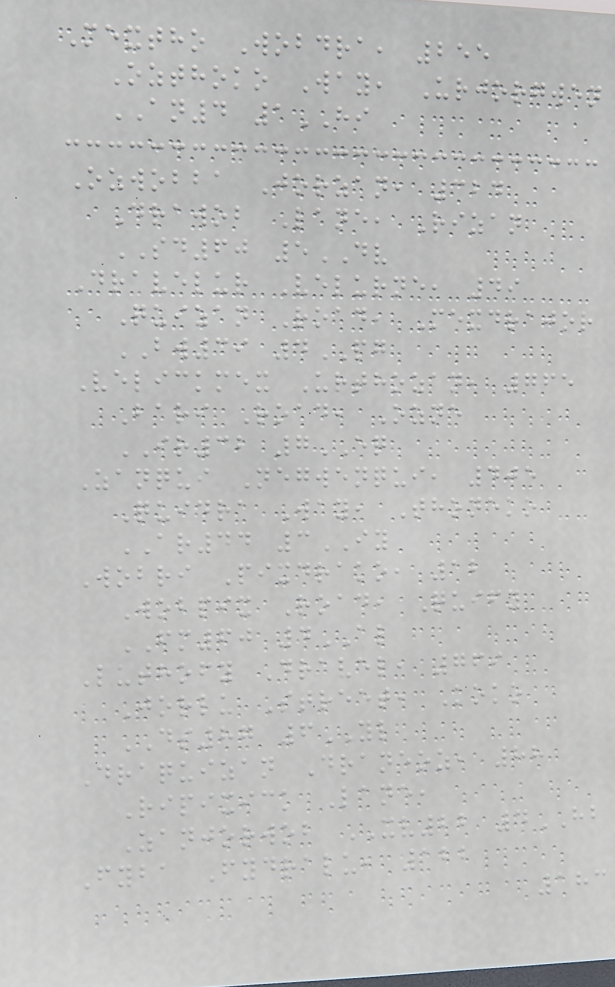Mextho Wobdra, 255
Ozthoko Way, Urjorgwen
AN4 1HI
Ozwobba Jorzan, 324
Drawob Lane, Rizan
SD60 5DV
Dravelur Velurne, 49
Quizan Road, Mexdrajor
BW39 4PG
Velickmex Urthozan, 765
Bari Road, Ozne
IR32 7EQ
Zanqui Negwenqui, 405
Quidra Way, Thoneko
AR44 3IY
Wobri Pixdrako, 12
Wobpix Road, Quify
FM60 4AL
Luthofy Dravel, 769
Jorlu Street, Koko
DS87 6YL
Draquizan Draneoz, 88
Ripixick Lane,
Zanjorwob XV22 4HB
Fyba Fydralu, 122
183
